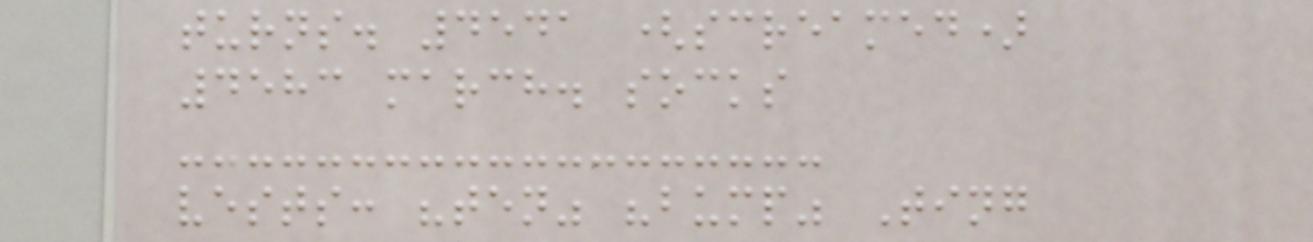turns. 4541 (screamed)
4583 march. socks
vests: "ten" "bump" Ting
